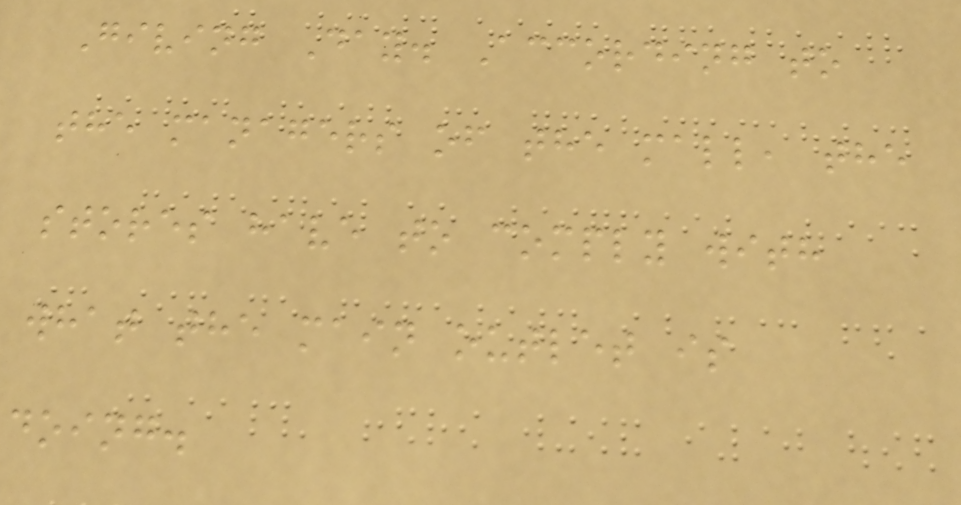Giving Day. According to
the managers of the mall, the
stores have to comply with
what the main outlet is
doing.
